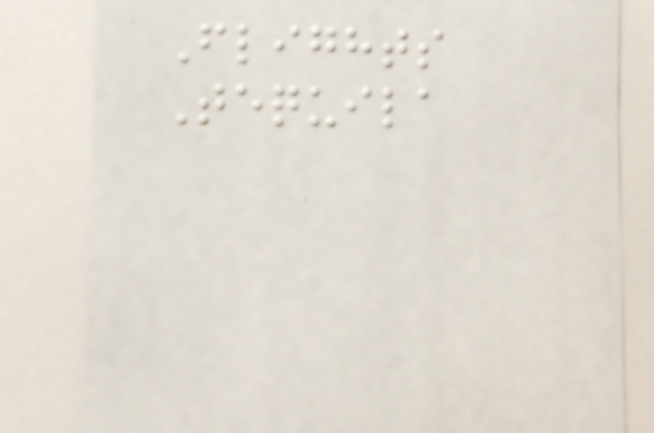Flights
Tequila
